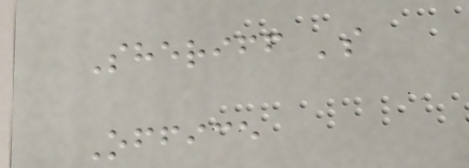Sheriff 's
Office
